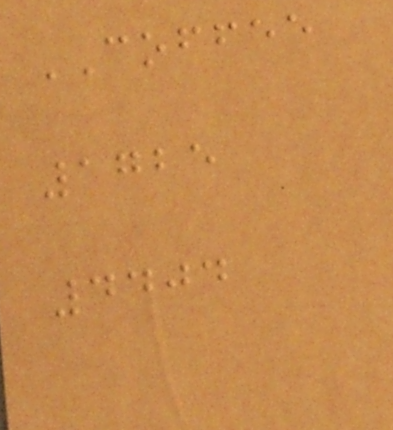COFFEE
1725
4404
